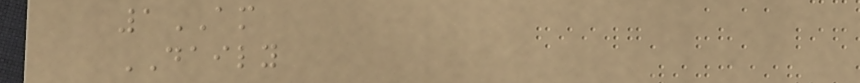1AM
DAILY
